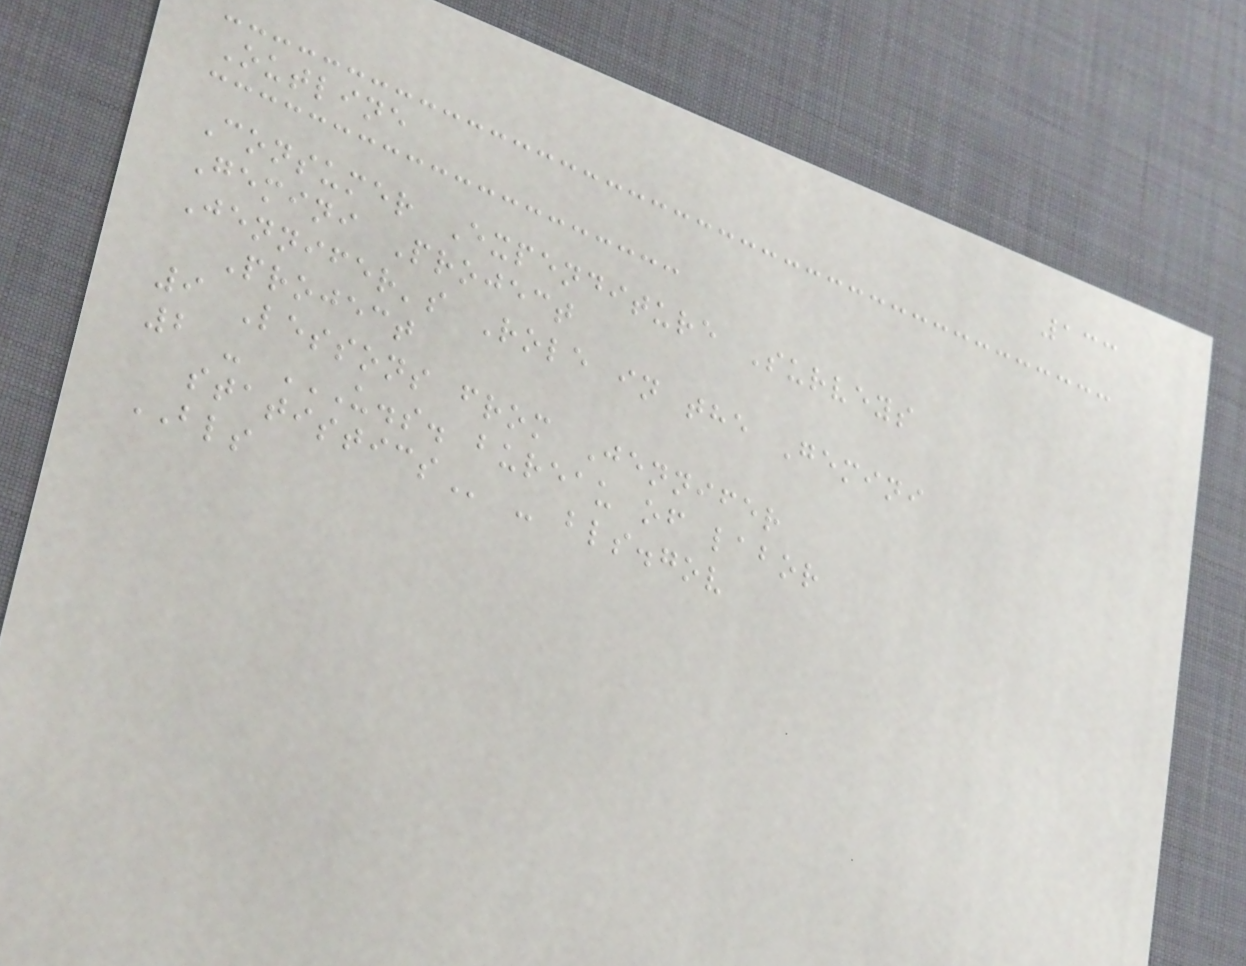133
Outline
Consumer Expenditure Surveys
Gemini Project
Jennifer's Role in the Gemini
Project
9 Lessons from Jennifer
2 - U.S. BUREAU OF LABOR
STATISTICS - bls.gov
BLS
